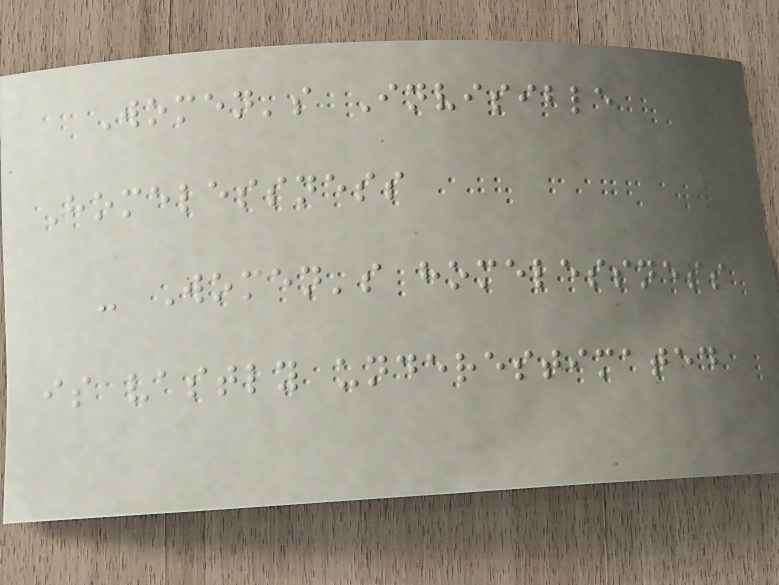Women's Invisible
Homelessness
- Women's homelessness
is vastly underestimated
